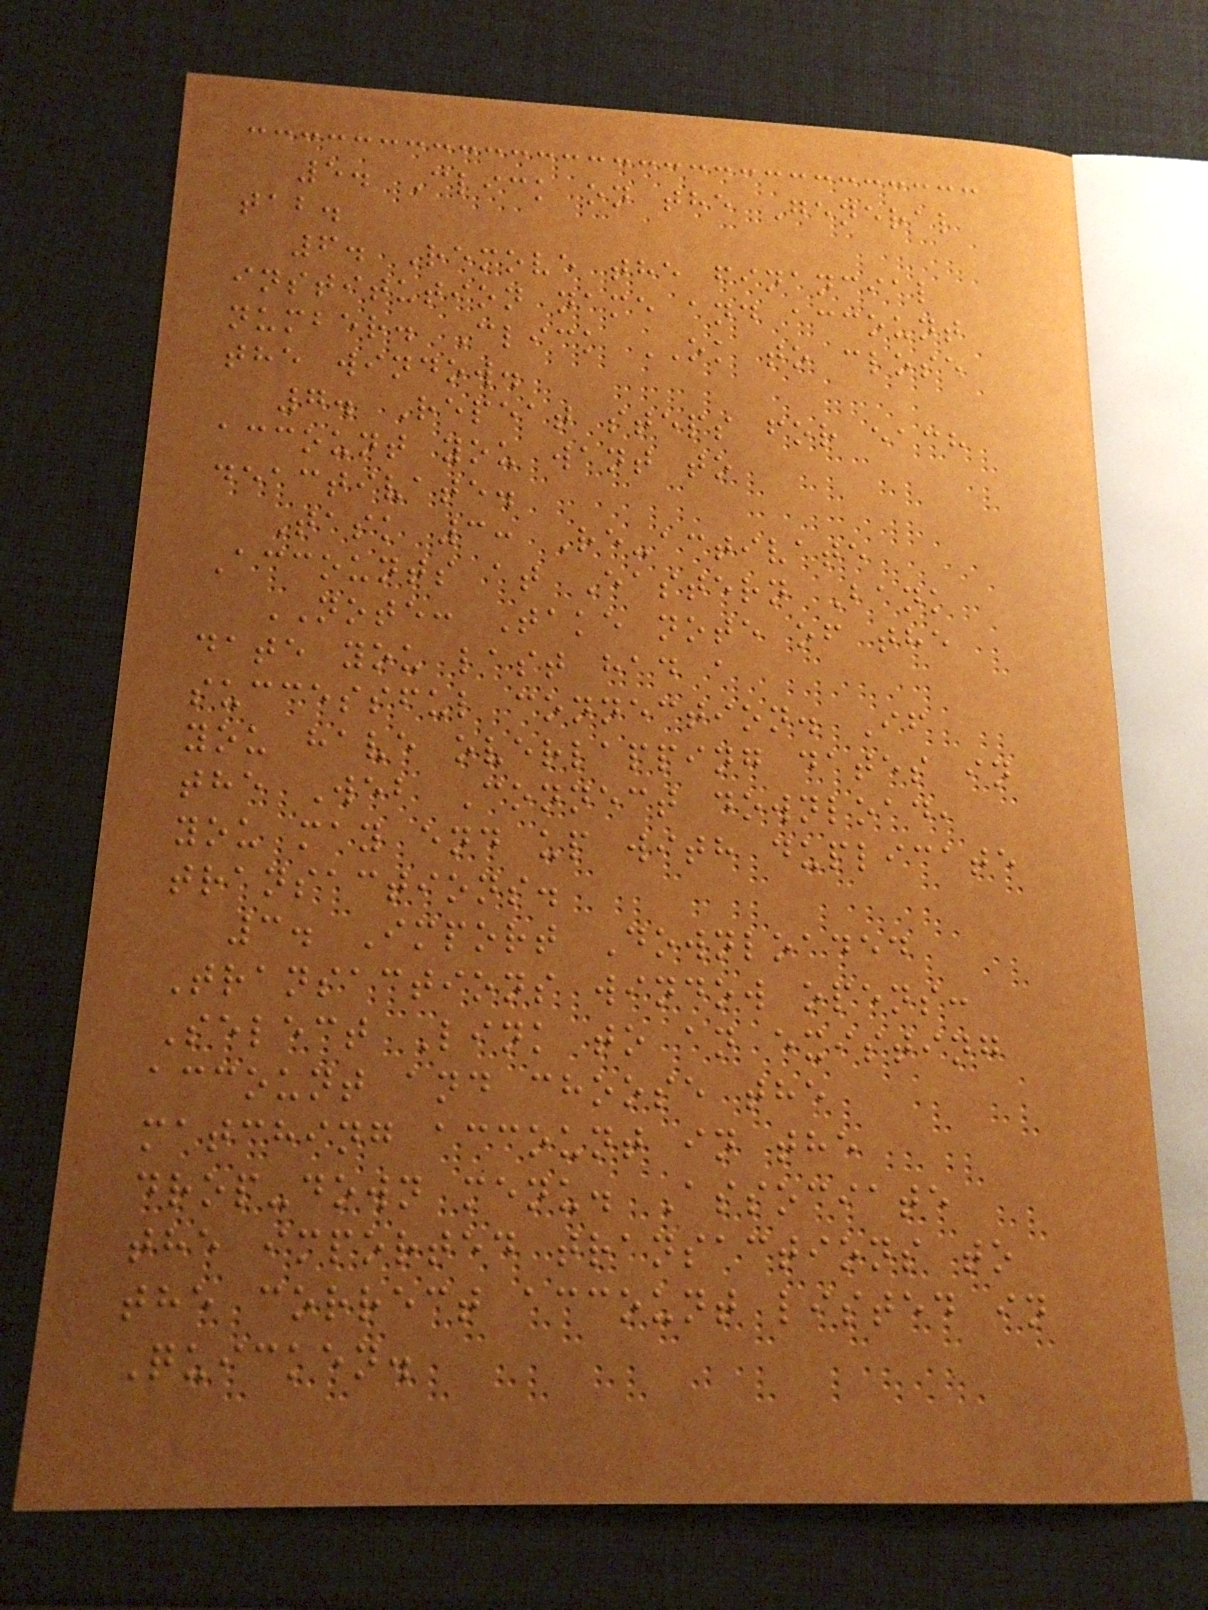5. Click on the General
tab.
6. Remove the financial
institution name and account
number. Click OK to close
the window.
7. Repeat steps for each
account you want to
deactivate.
Task 3: Re-activate
Accounts at Eastern Bank
NOTE: Take note of the
date you last had a
successful connection. If
you have overlapping dates in
the Web Connect download,
you may end up with duplicate
transactions.
3. Import Downloaded
Transactions window opens:
Select Link to an existing
account and choose the
matching account in the
drop-down menu. Associate
the imported transactions to
the correct account listed in
Quicken.
